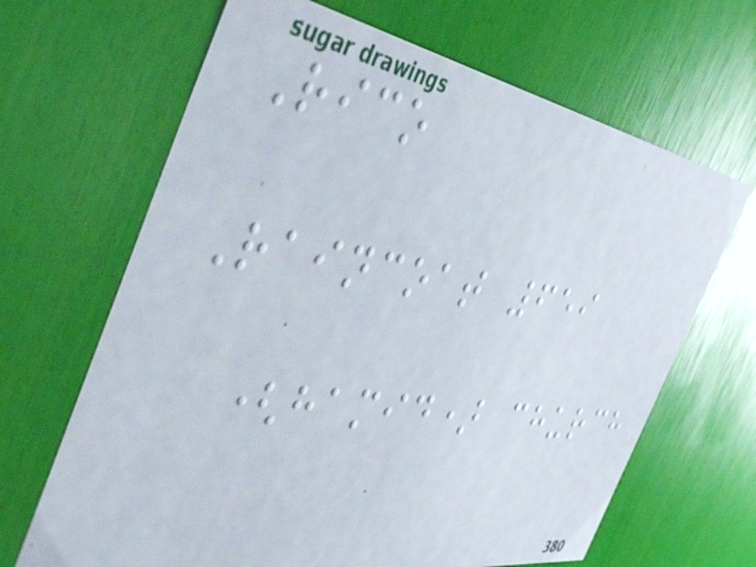Rico
Raincoat 659
(hamid) church
